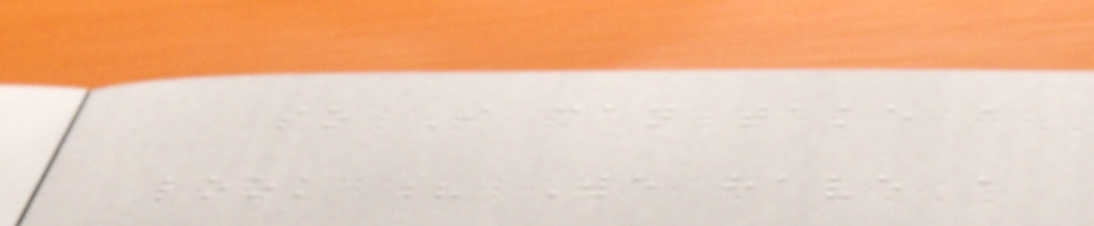so I can take a
look ? We have a
